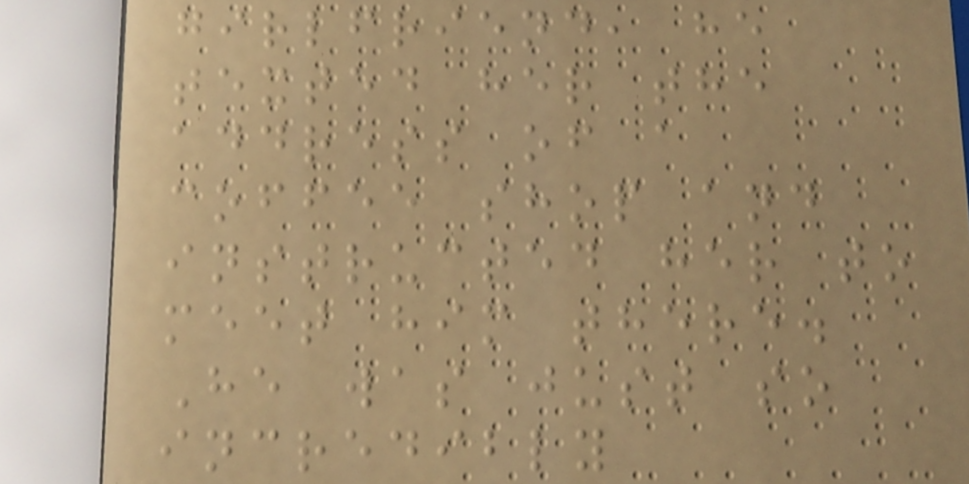girlfriend, he
texted her the
address of a
coffee shop and
instructed her to
meet him there.
He was just so
incredibly
